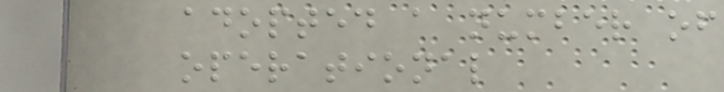adopted a number of
operational
